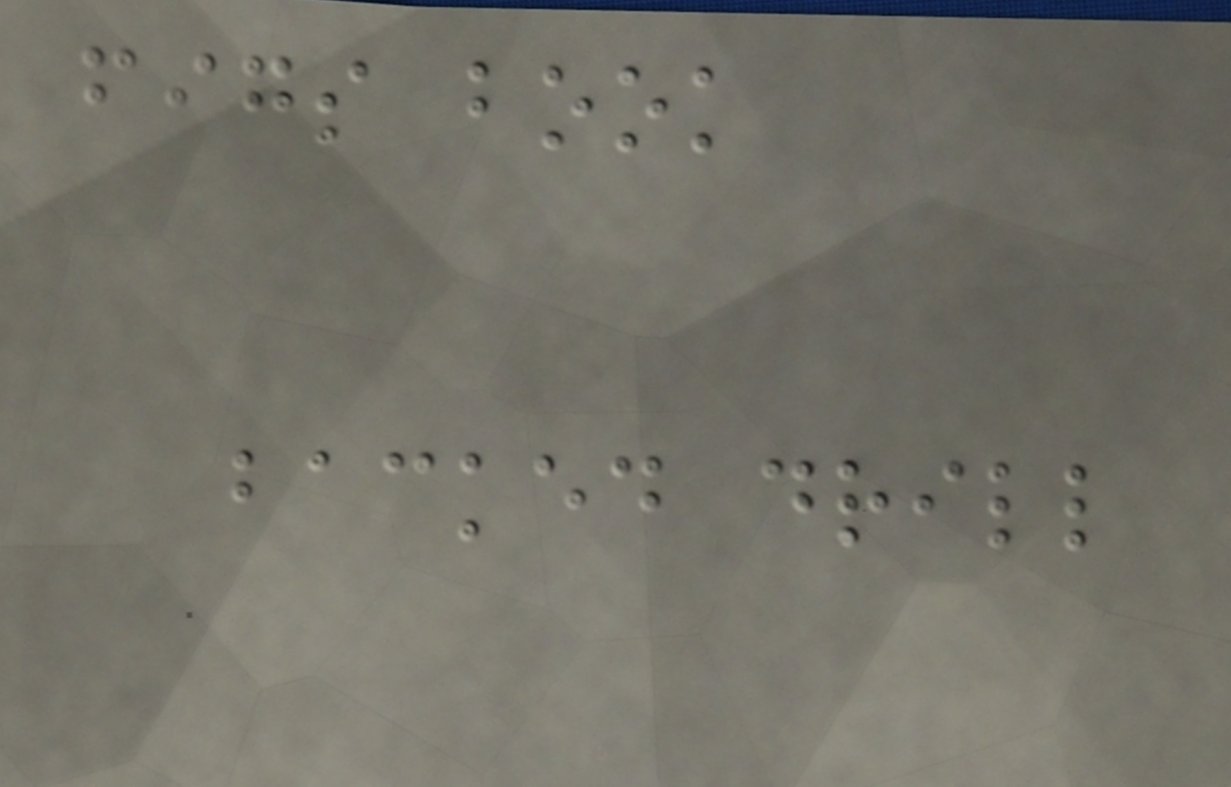figs book
backed drill
